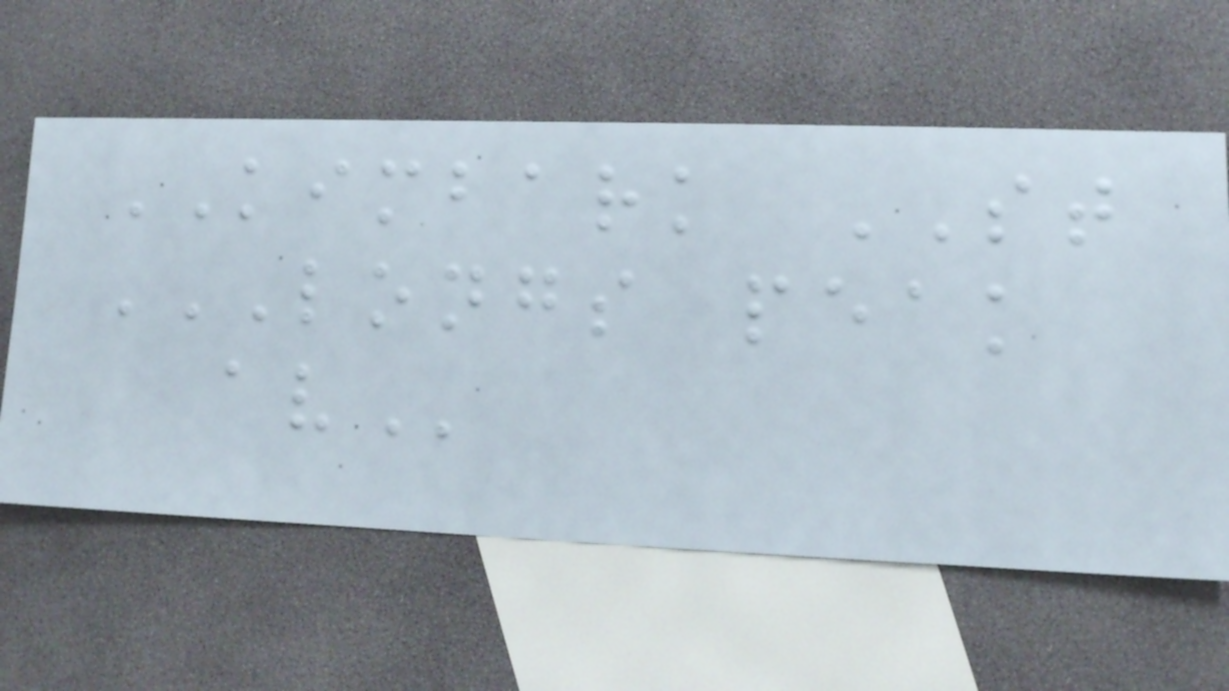KIMBARK ST
LONGS PEAK
AV
